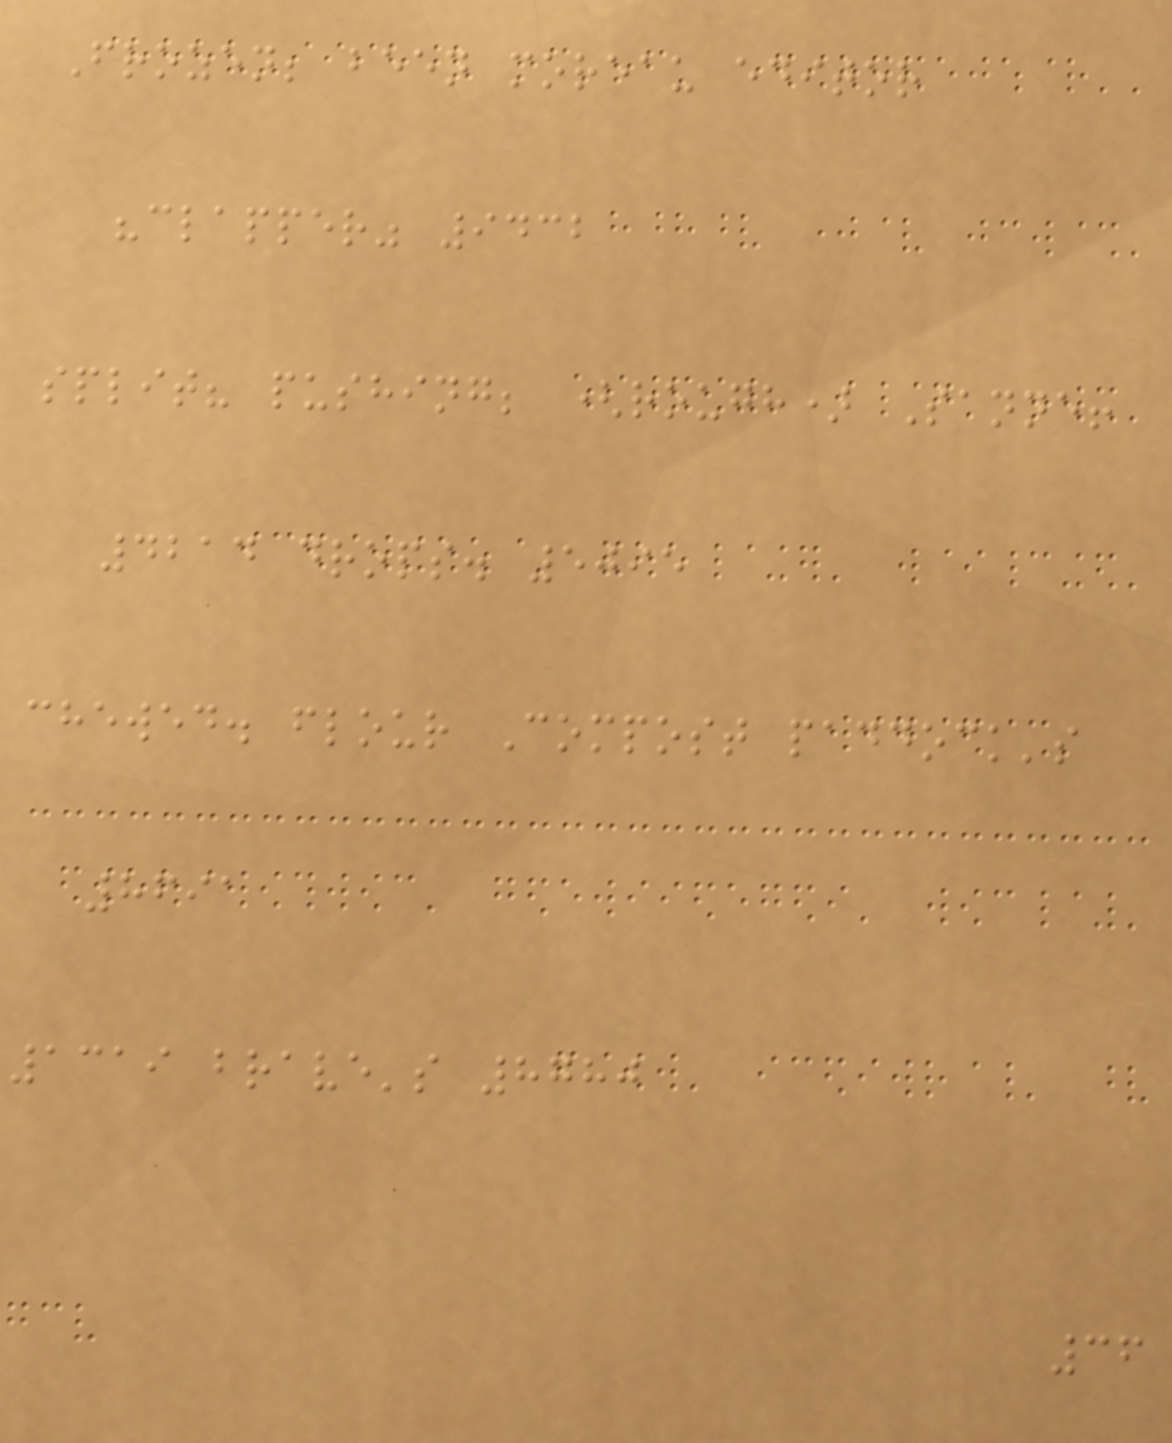Frozen; been moreau editor
"clapper" 9432
split? pushing; (rough) Sanne!
4214 drops. 5095
chewed. flour Compost paddock's
8691
1319 brave's 8780
36
